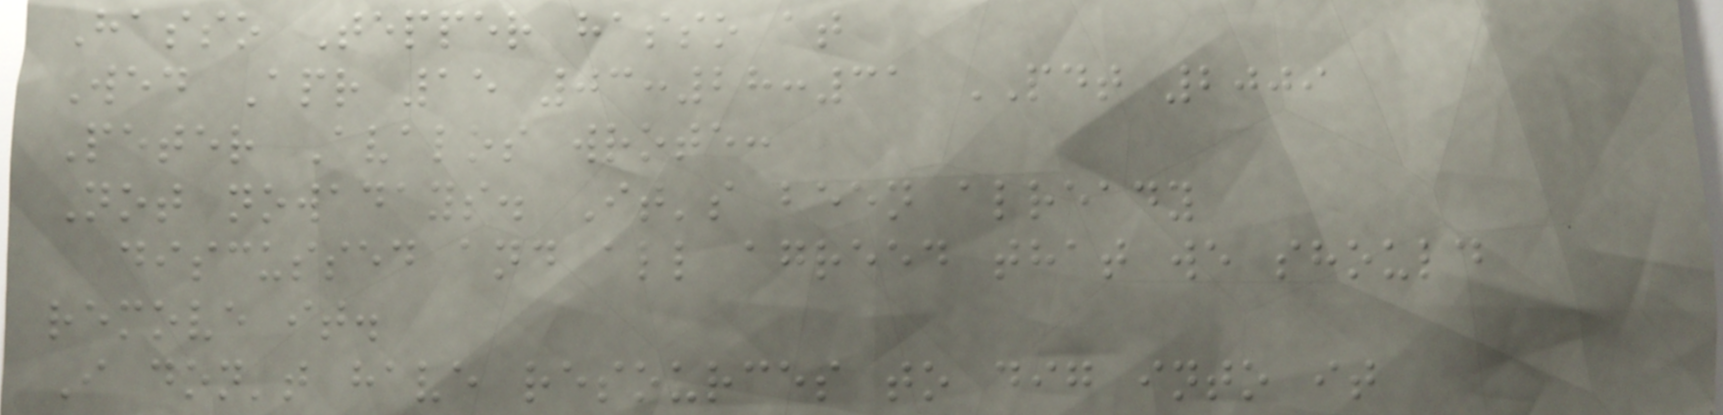Hasso Tepper hasso at
Wed Apr 15 03:28:31 PDT 2009
Peter Avalos wrote:
Not nowadays. It's been already
discussed and all agreed that we should
remove it.
I don't have resources to dig into it
